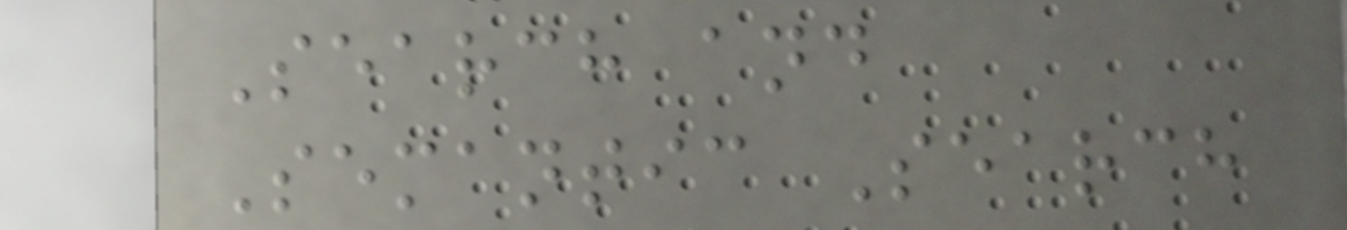Search and
Semantic Search
